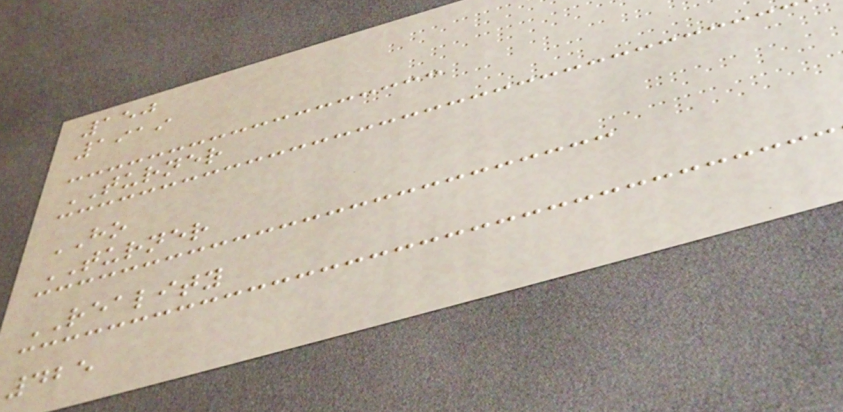150
1919
TURNER
HO
TURNER
REALITY
425
